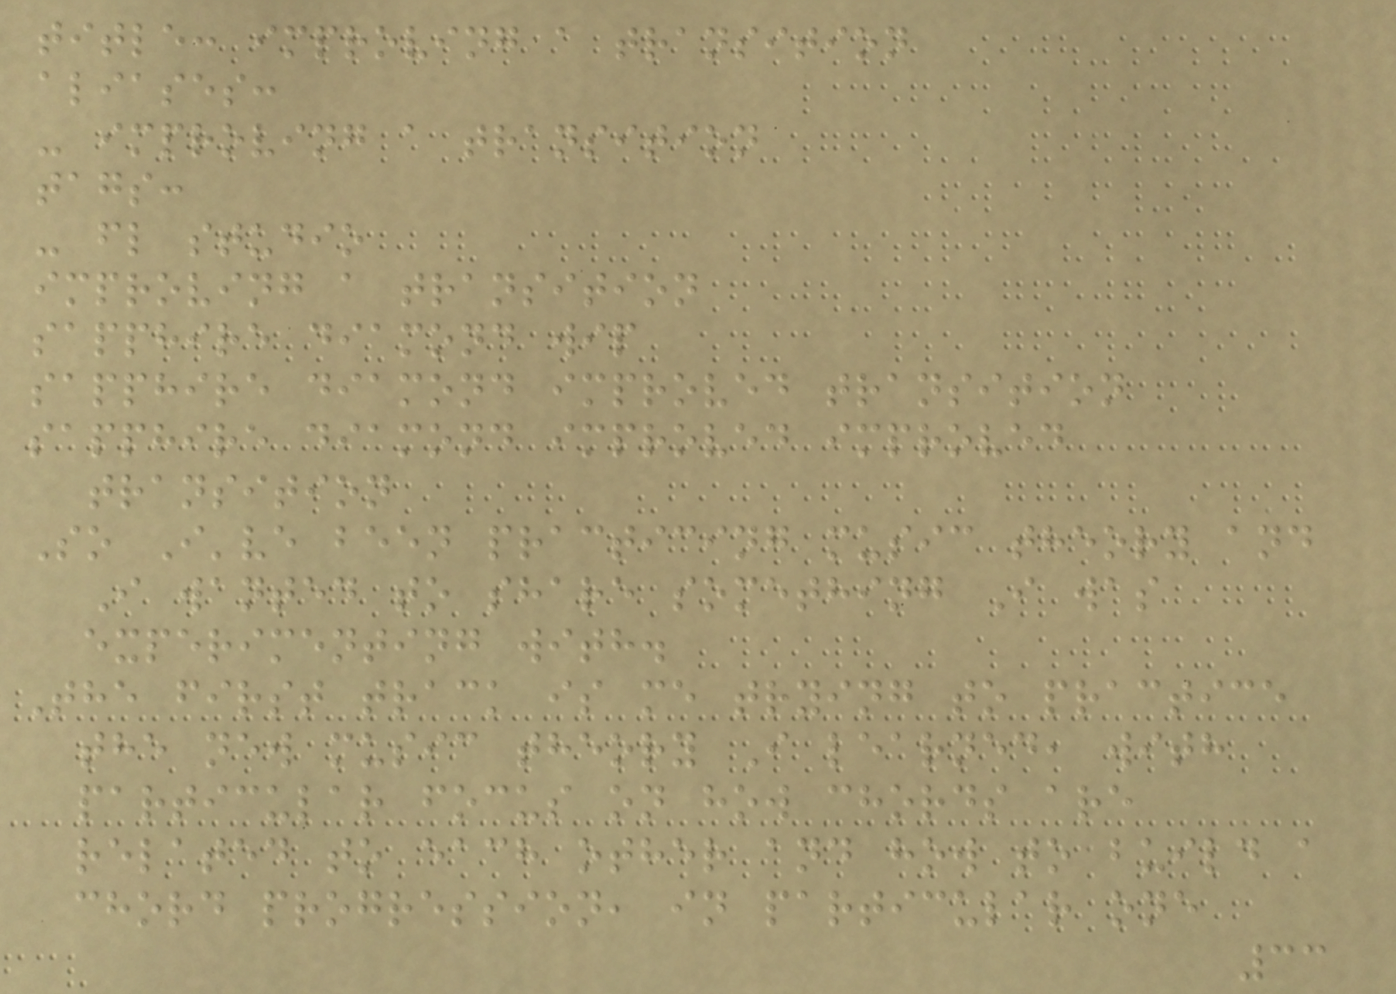title: improving a transition
aliases:
- improving a transition
tags:
- fl studio
improving a transition
sapphire diamond wip
sapphire diamond improved transition
sapphire diamond improved improved
transition
So I've been practicing music theory and
I wanted to share something I was
experimenting with.
The first track is me trying to practice
the new music theory I learned, with
particular focus on how chords are
related to each other and how to build a
chord progression, in particular one
33
